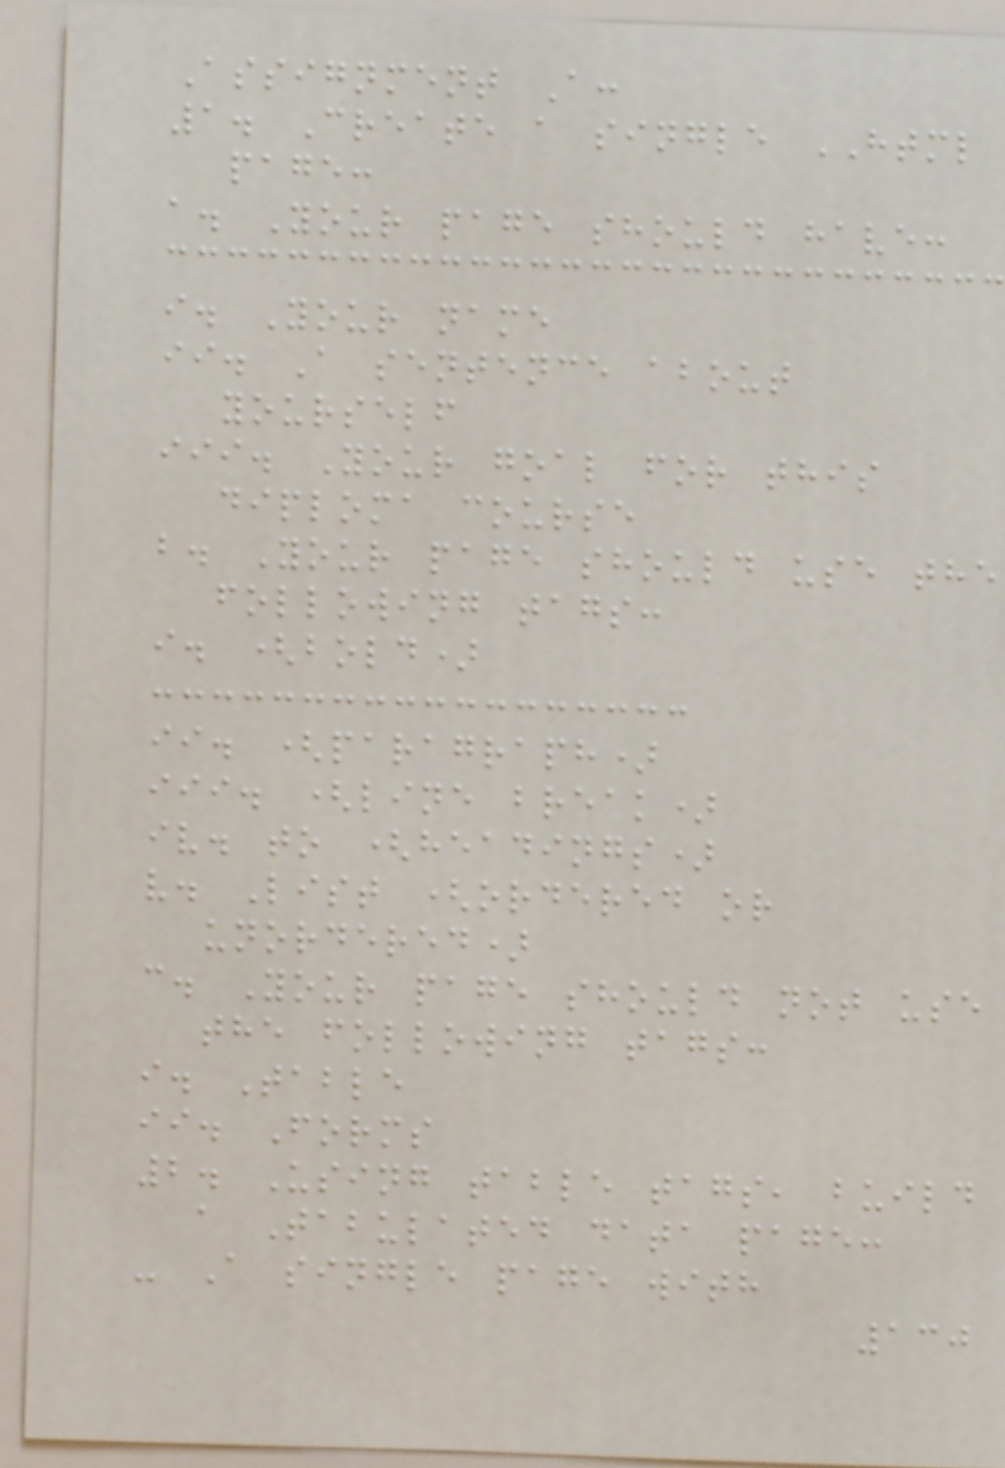Assignment A:
1. Create a single HTML
page:
a. Your page should have:
i. Your name
ii. A sentence about
yourself
iii. Your goal for this
diploma course
b. Your page should use the
following tags:
i. (bold)
ii. (paragraph)
iii. (line break)
iv. to (headings)
v. List (ordered or
unordered)
c. Your page should not use
the following tags:
i. Table
ii. Forms
2. Using table tags, build
a Tabulated data page:
- A single page with
130
